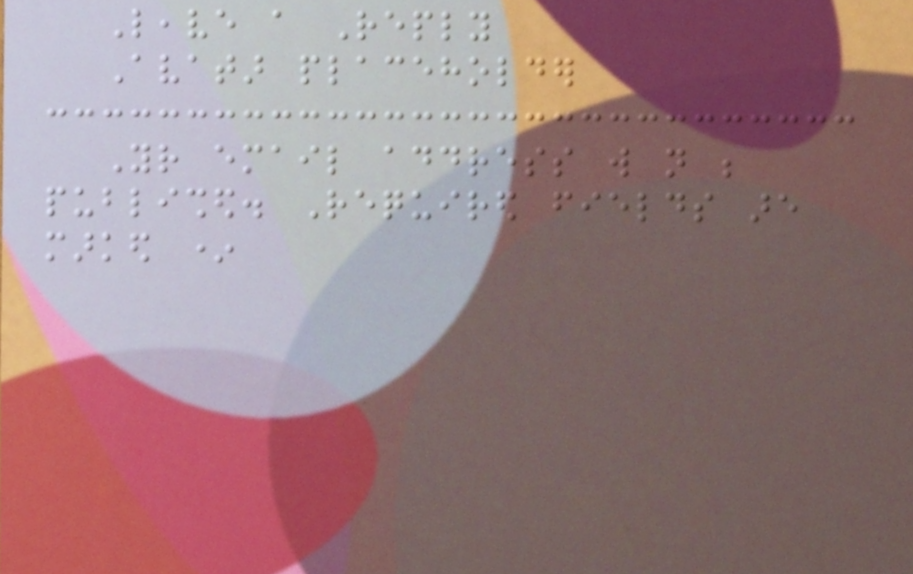Leave a Reply
Avatar placeholder
Your email address will not be
published. Required fields are
marked *
